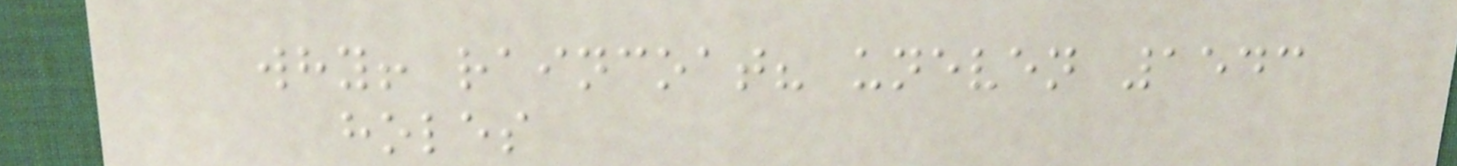why! raincoat? uneven 1543
holes
